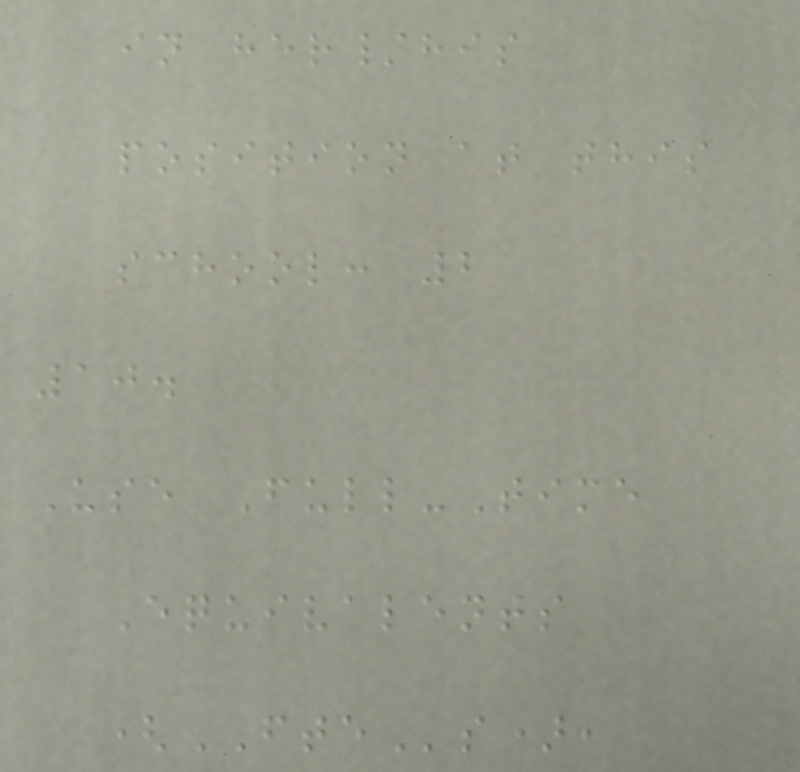in her/his
position at this
school: 2
10.
Use Full-Time
Equivalents
(FTEs),
